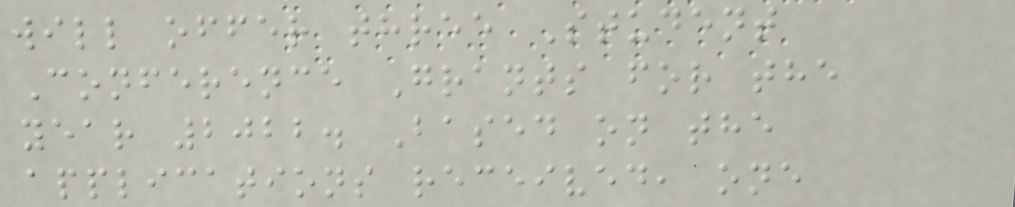will offer three Student
Conference Grants for the
year 2022. Based on the
applications received, one
